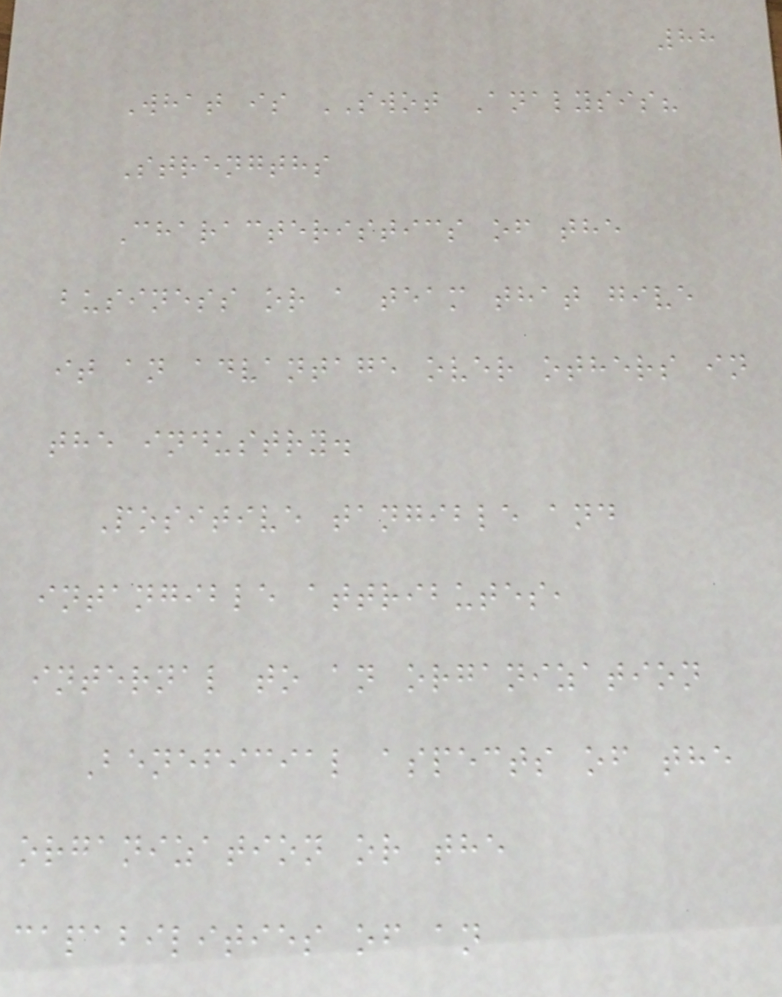88
What is SWOT Analysis?
Strengths
Characteristics of the
business or a team that give
it an advantage over others in
the industry.
Positive tangible and
intangible attributes,
internal to an organization
Beneficial aspects of the
organization or the
capabilities of an
